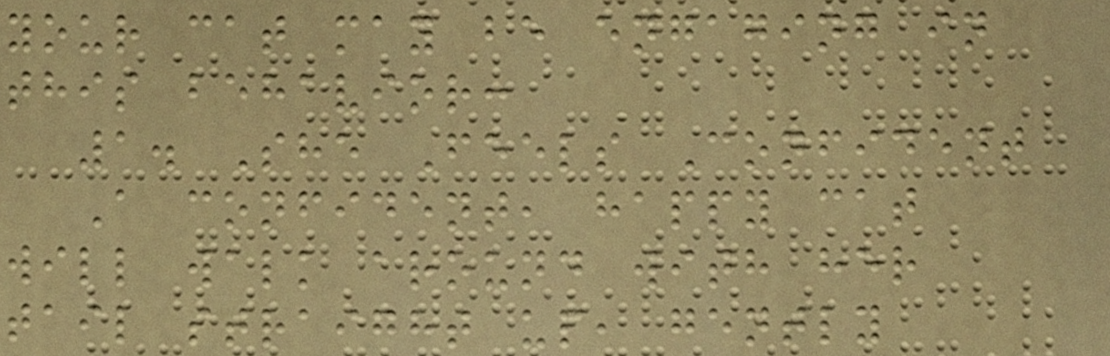your cat may be engaging in
this behavior:
1. She Feels Confident
A confident, happy cat
will walk around with her
tail straight up, gently
